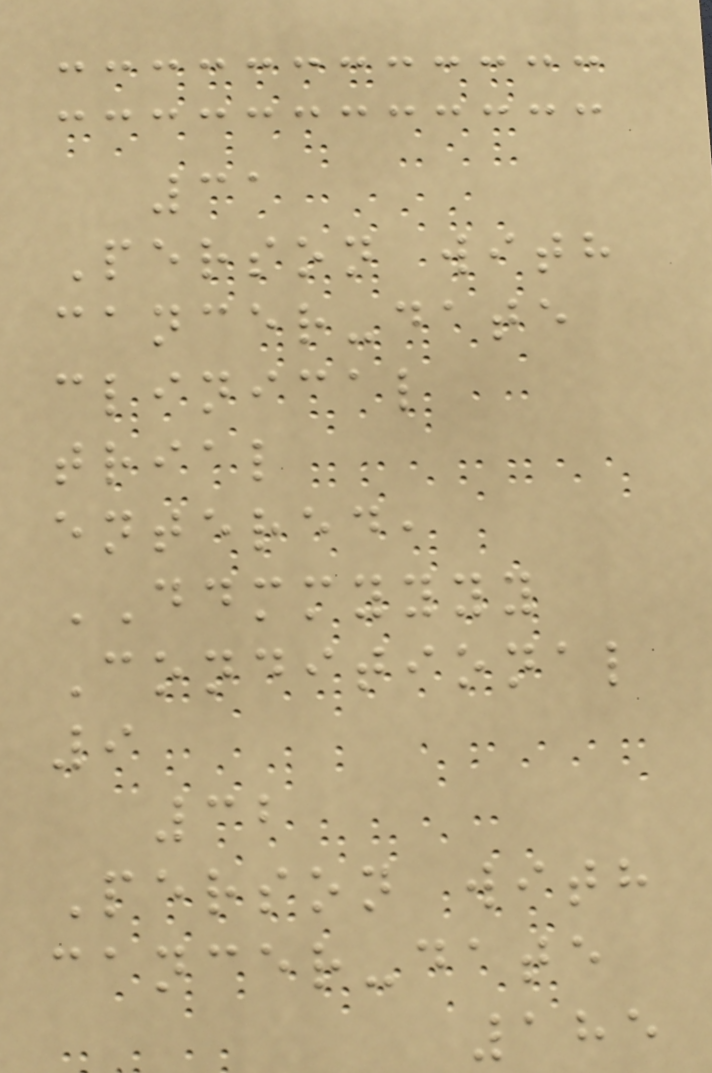31
Person with
cancer-date
clinical
trial
entered,
DDMMYYYY
Conditional
9
32
Person with
cancer-date
185
